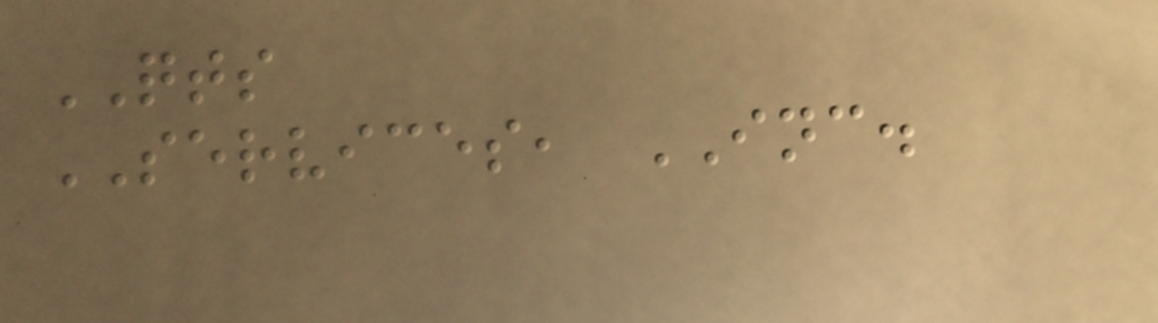QTS
SERVICES, INC.
